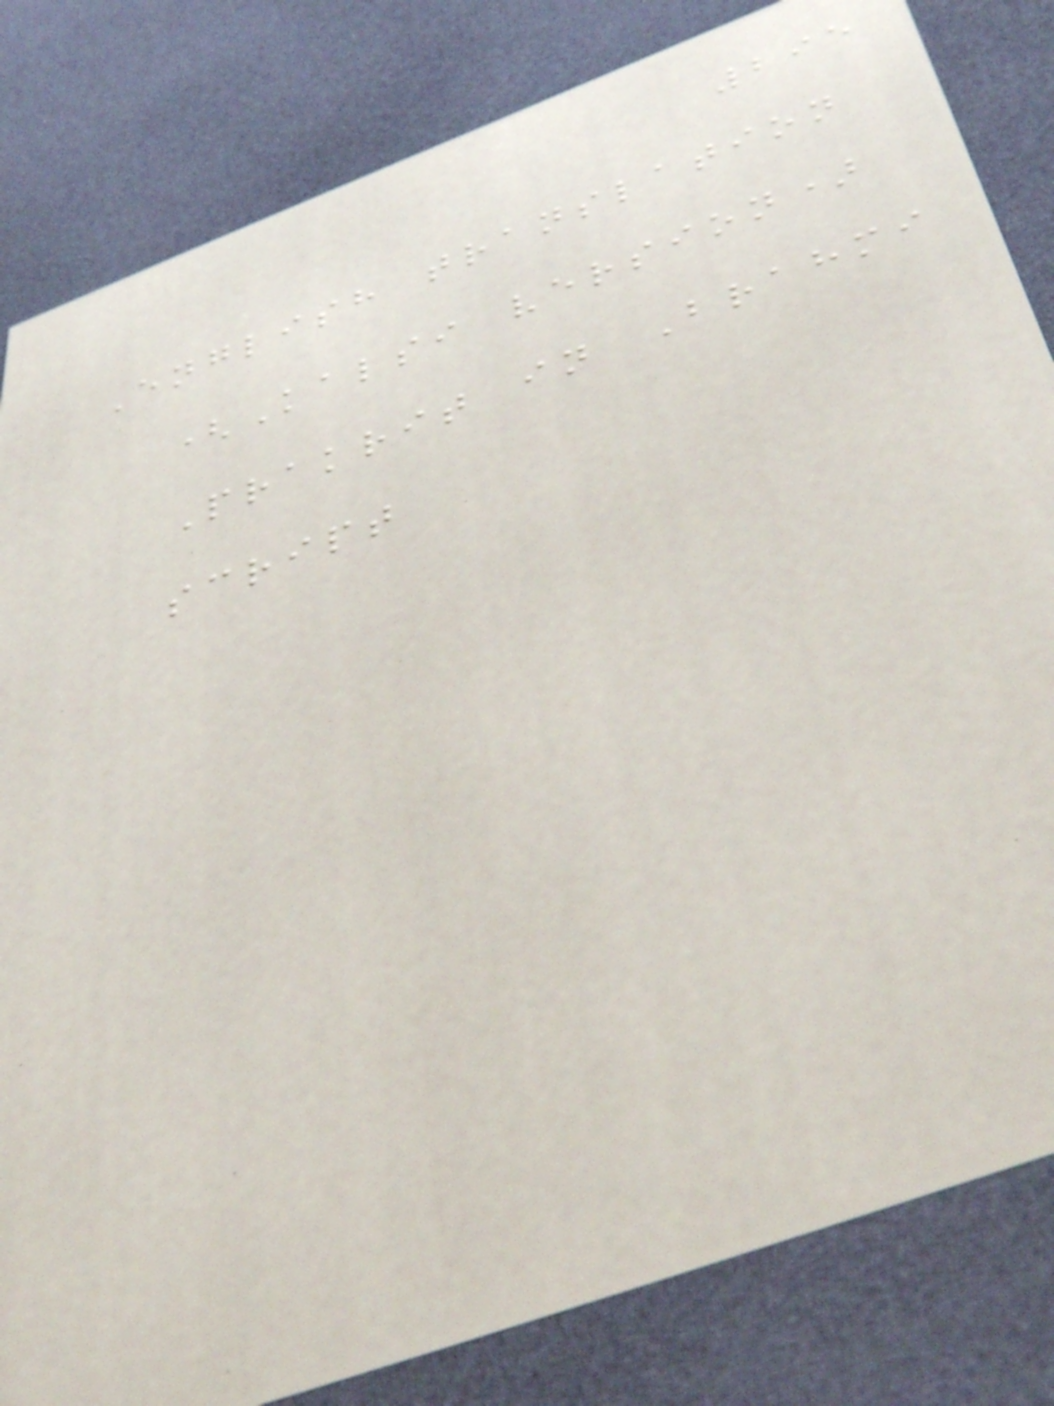295
English translation
(Kalsi version)
Prakrit in Brahmi
script
